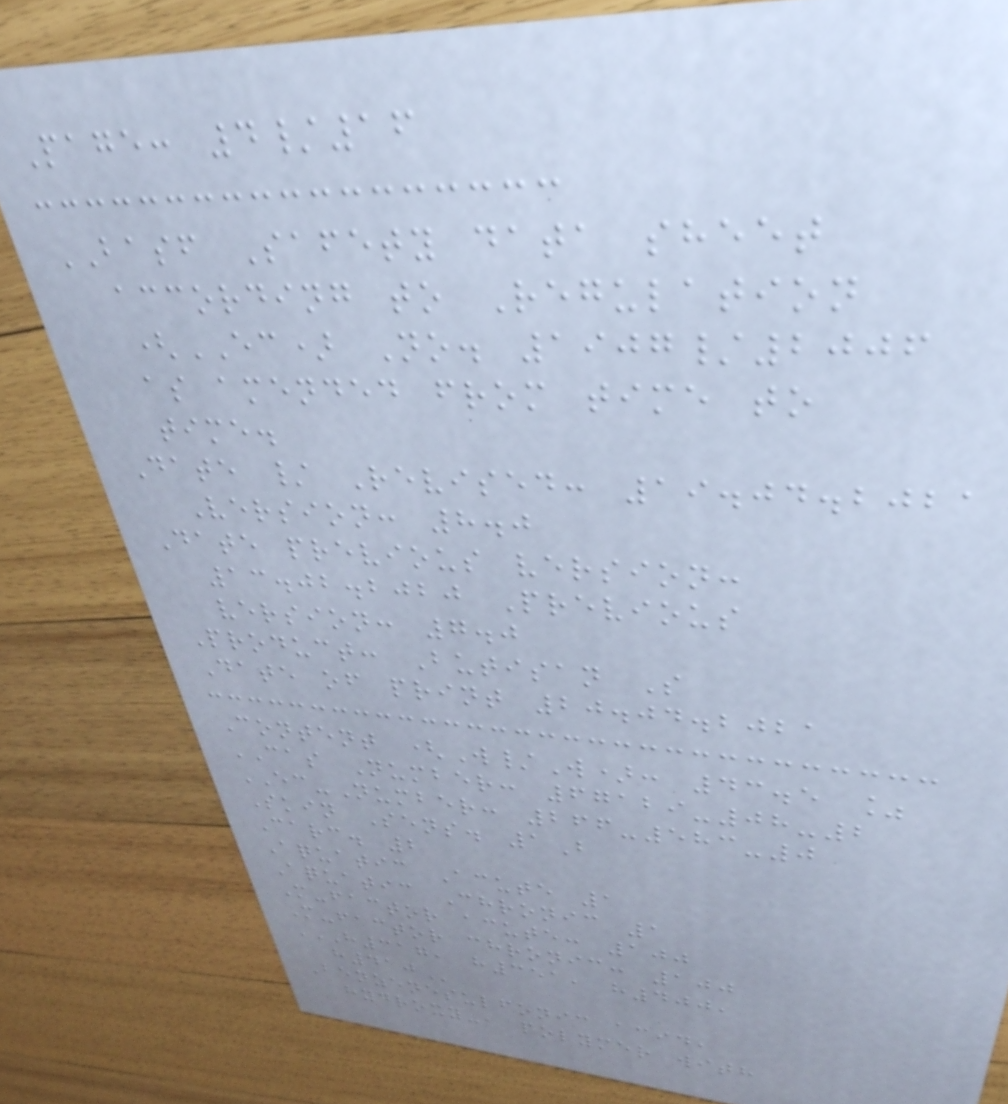Page: 4/16
BASF Safety data sheet
according to Regulation
(EC) No. 1907/2006
as amended from time to
time.
Date / Revised: 19.04.2021
Version: 8.0
Date previous version:
13.02.2020 Previous
version: 7.0
Product: Butisan S
Date of print 20.04.2021
Content (W/W): 43.5 %
CAS Number: 67129-08-2
EC-Number: 266-583-0
Skin Sens. 1B
Carc. 2
Aquatic Acute 1
Aquatic Chronic 1
M-factor acute: 100
M-factor chronic: 100
H317, H351, H400,
H410
Benzenesulfonic acid,
hydroxy-, polymer with
